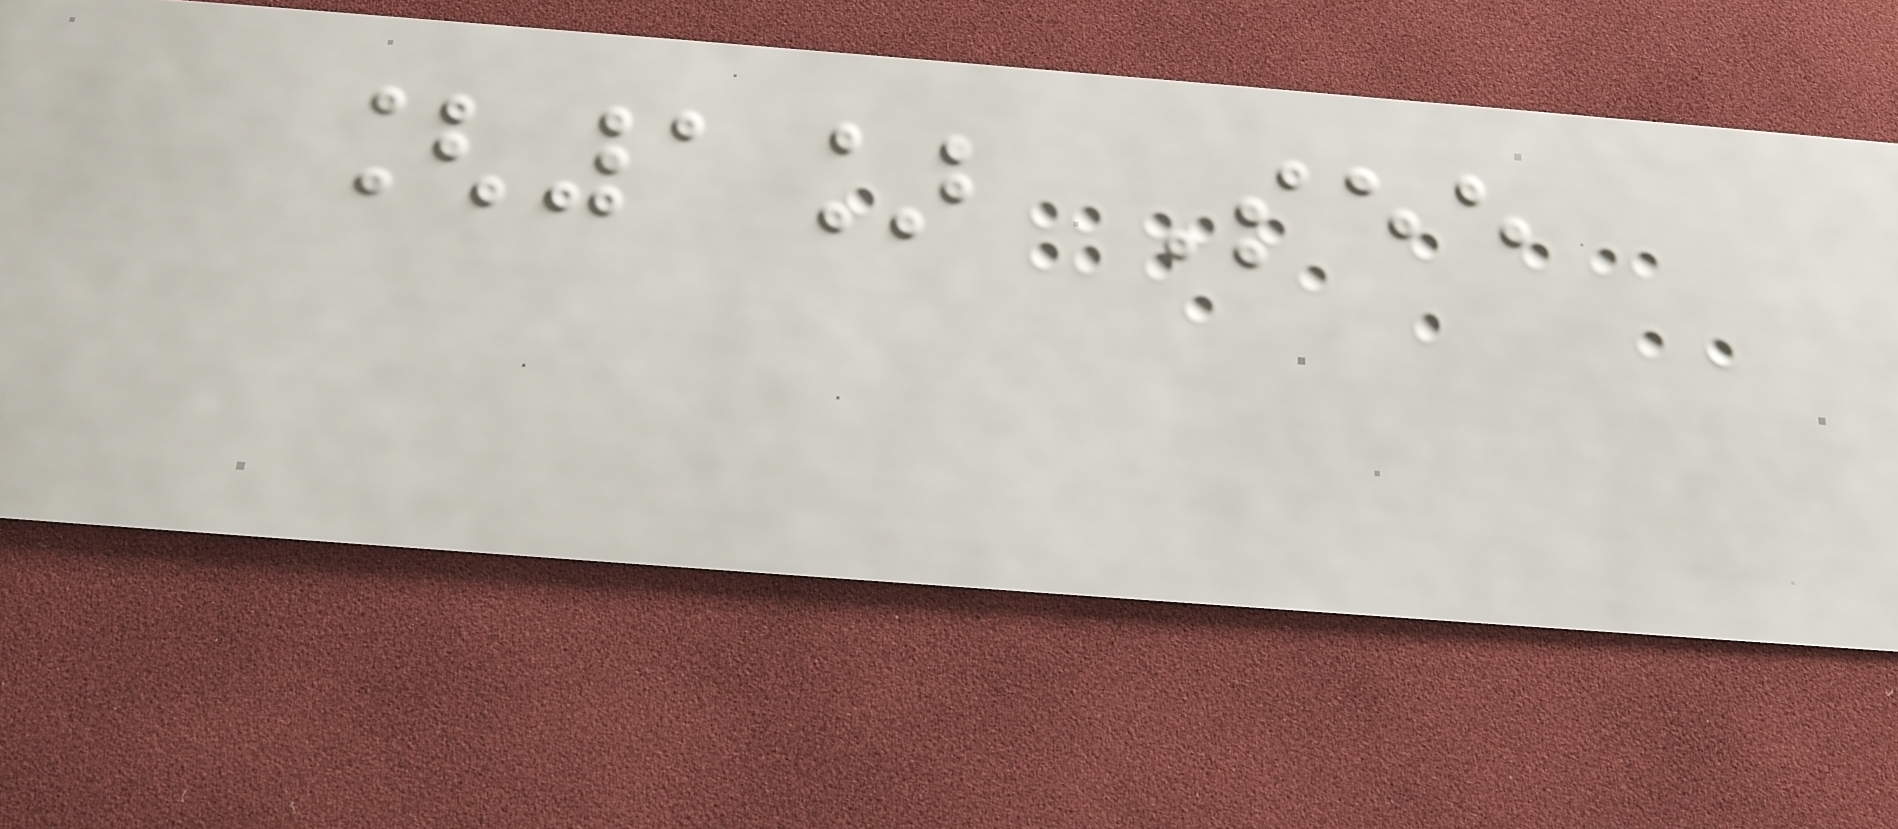[1] See
